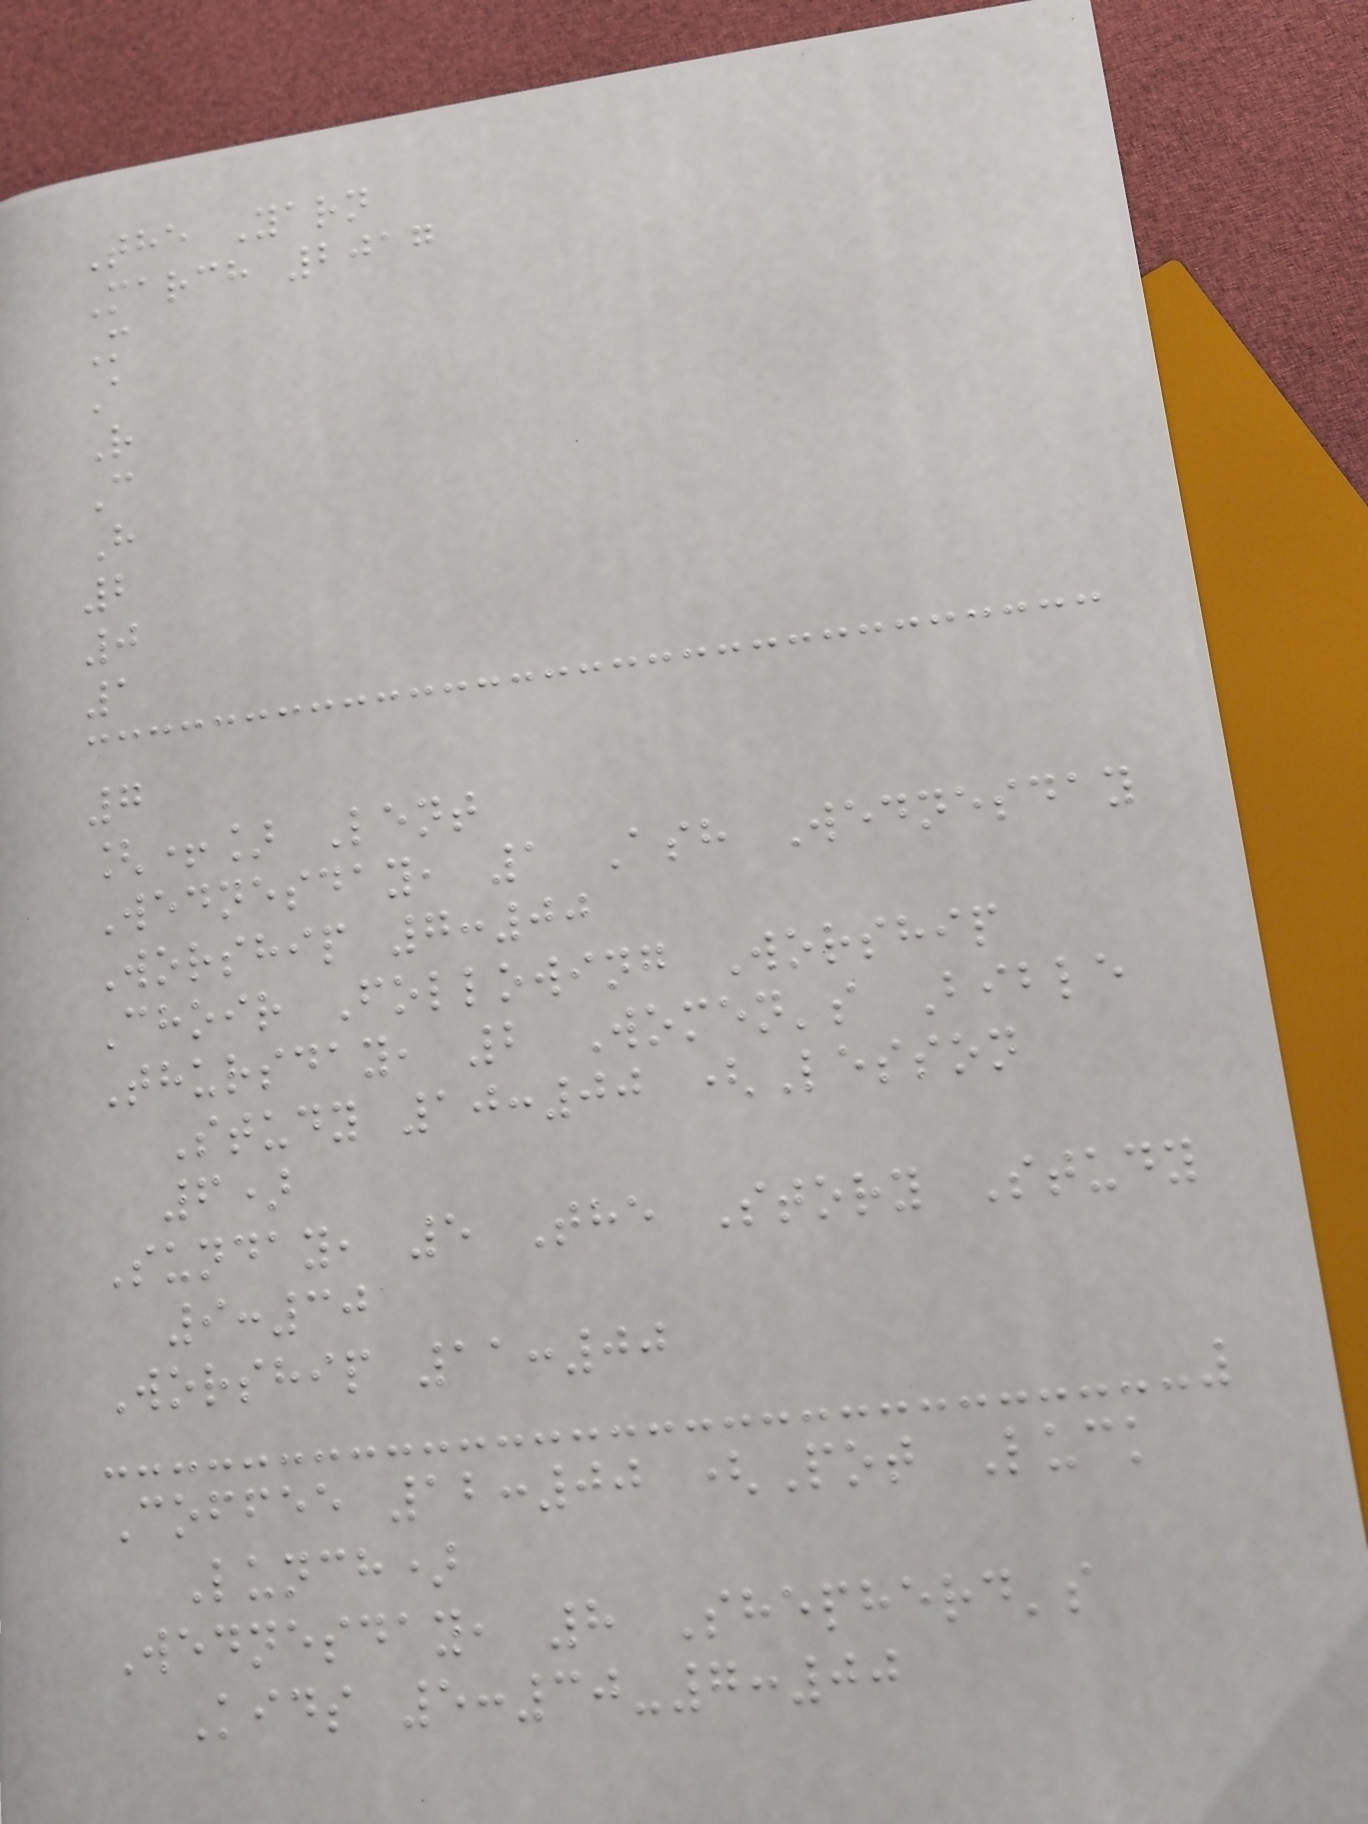The Yarn
March 2017
M
A
R
C
H
2
0
1
7
[+] Lent
Wednesday, 1 Ash Wednesday
Worship 7:00
Choir Following Worship
Thursday, 2 Women's Bible
Study 10:00 (Lesson
6)
Sunday, 5 The Story Study
9:30
Worship 11:00
Coffee 12:00 (Pot Luck
Lunch)
Wednesday, 8 Shepherd's
Kids 5:30-7:00
